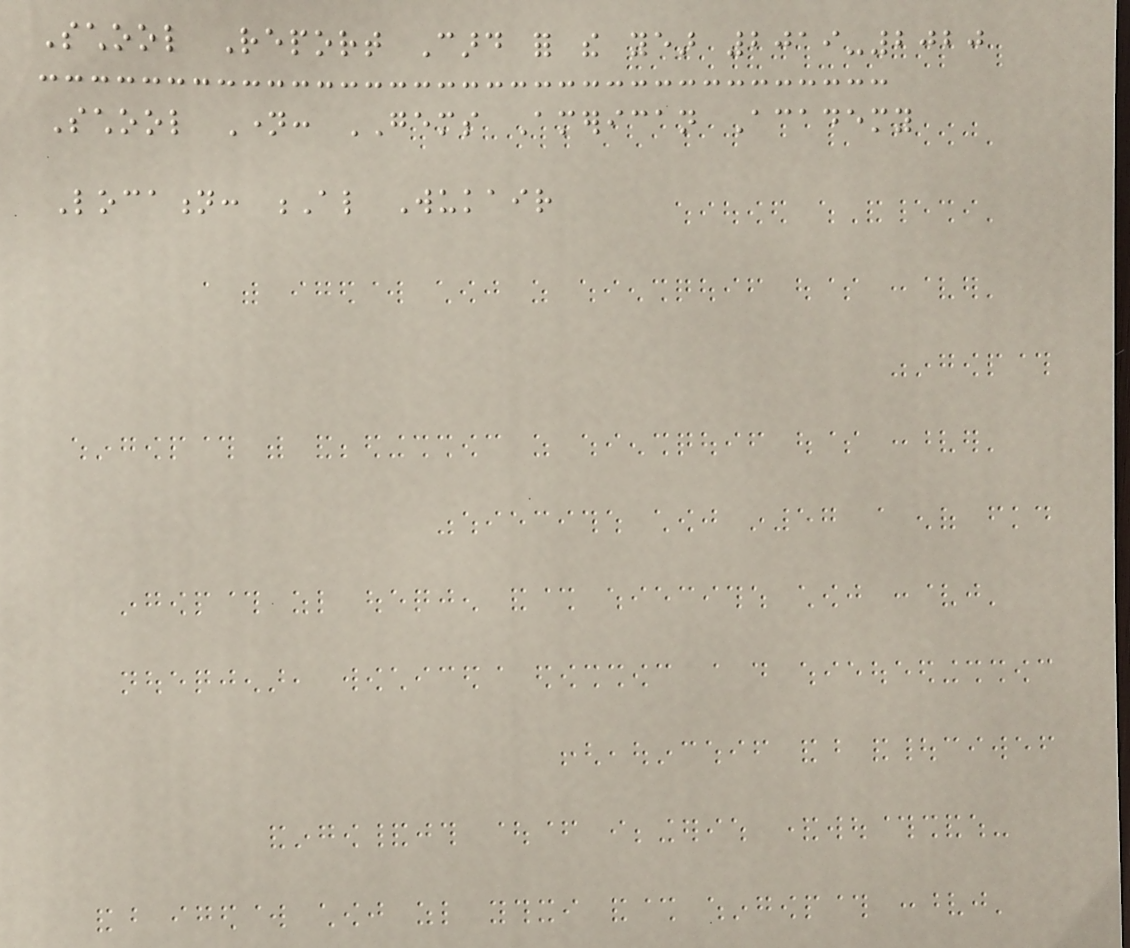School Report Card for the year 2019-2020
School Name: GEMS American Academy
Location: Al Wukair
